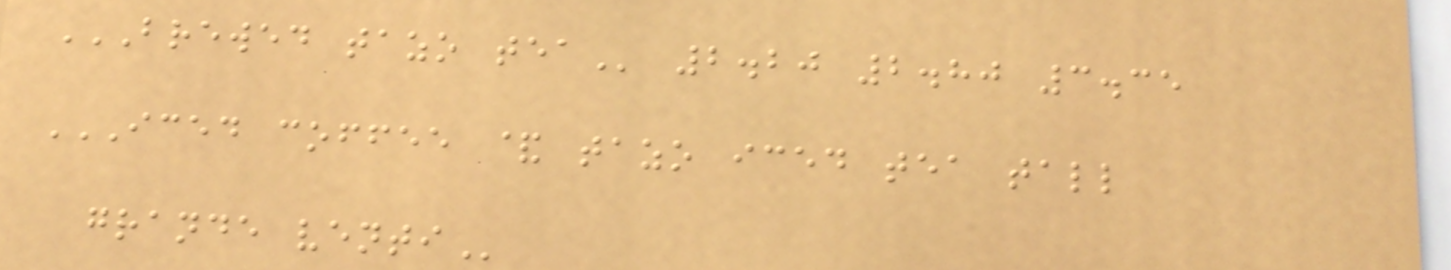BREWED TAZO TEA 2.20 2.80 3.35
ICED COFFEE & TAZO ICED TEA TALL
GRANDE VENTI
